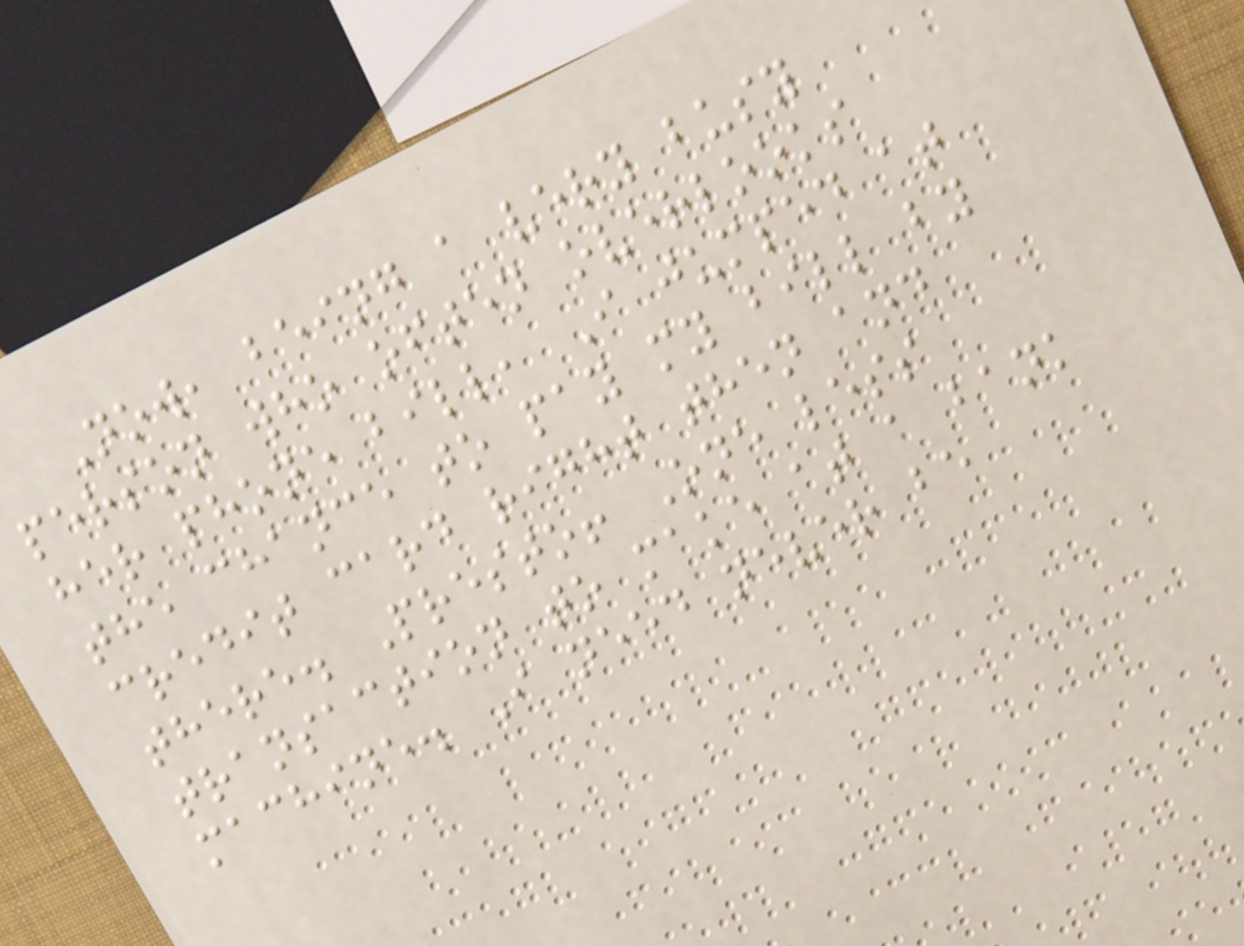Now, being a very busy
person who often overlooks
her phone bill, I jumped at
the chance to pay my bill by
credit card right then and
there. Presto! One less
transaction to make at a bank
machine. I need never be
